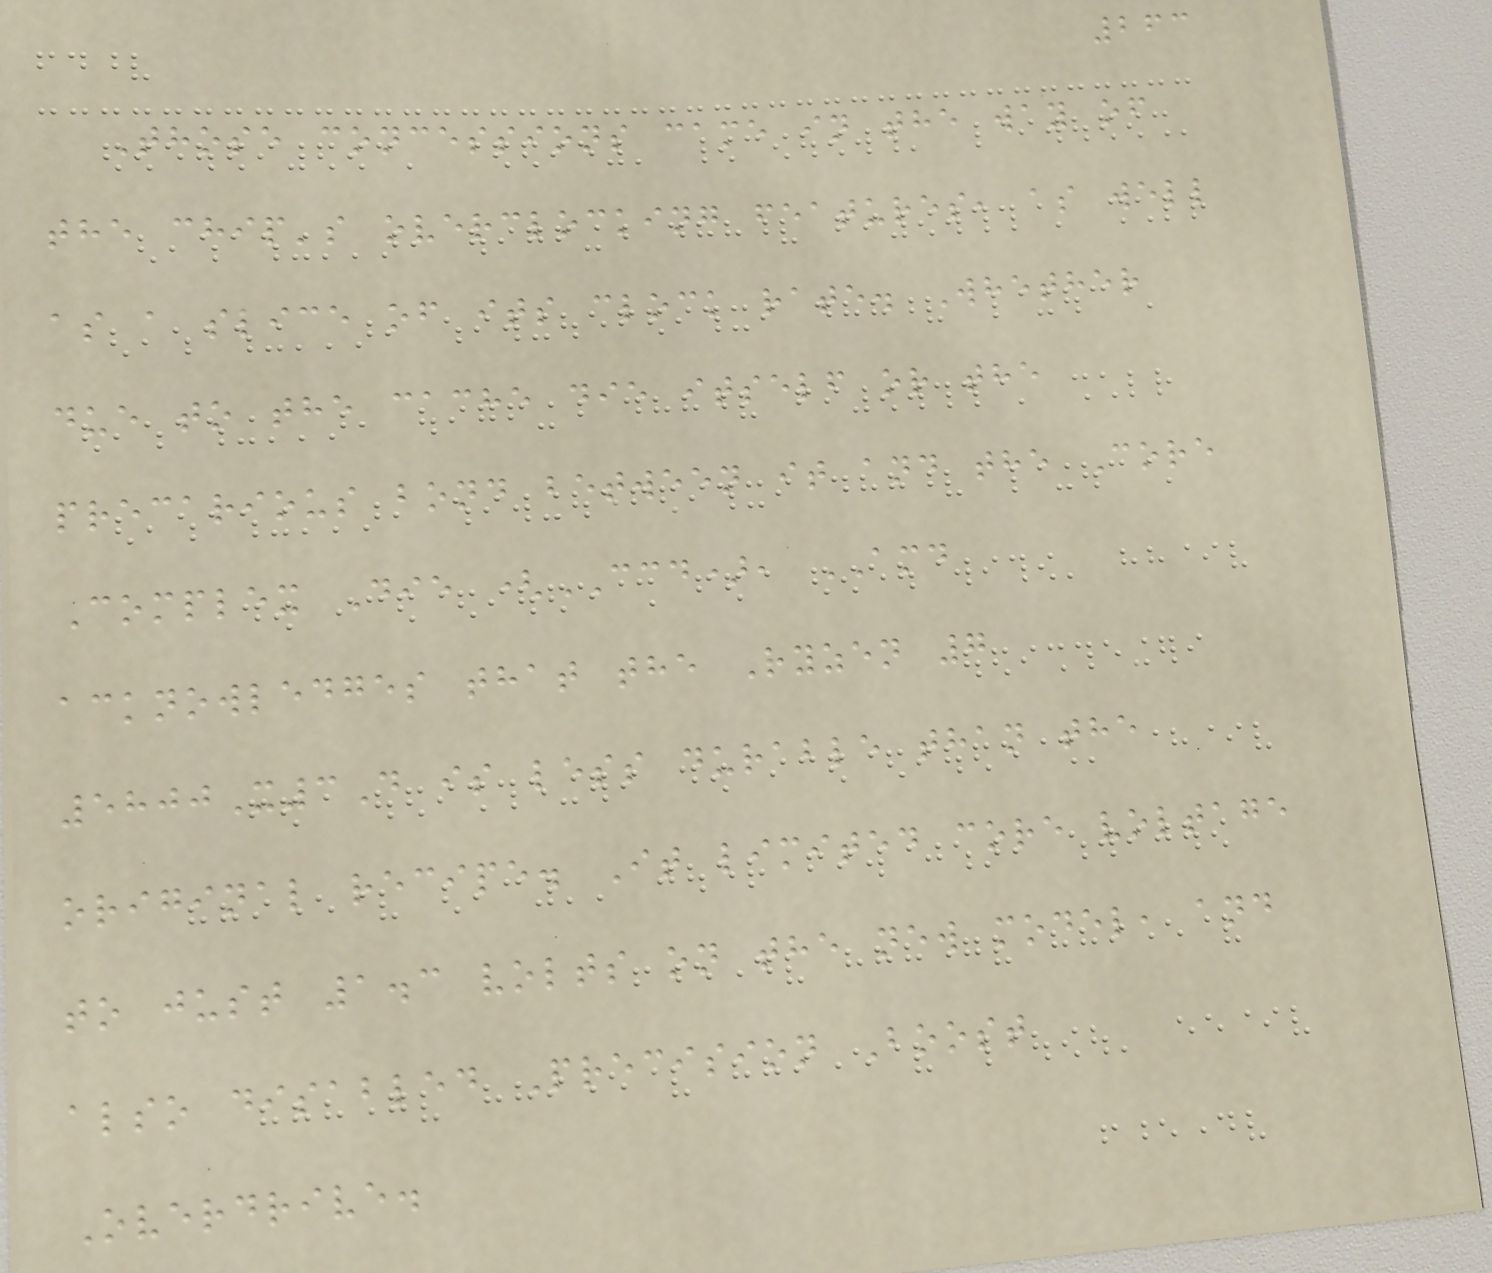263
Those concessions came in the way of
the chip's overclocking features, as well
as a slice of its clock rate. Whether
due to the cache die itself or the
precarious bond between it and the Core
Complex Die (CCD), AMD
acknowledges that the Ryzen 7
5800X3D is less durable than the
original recipe. It limited core voltage
to just 1.3 volts on the new model, and
also disabled Precision Boost
Overdrive.
